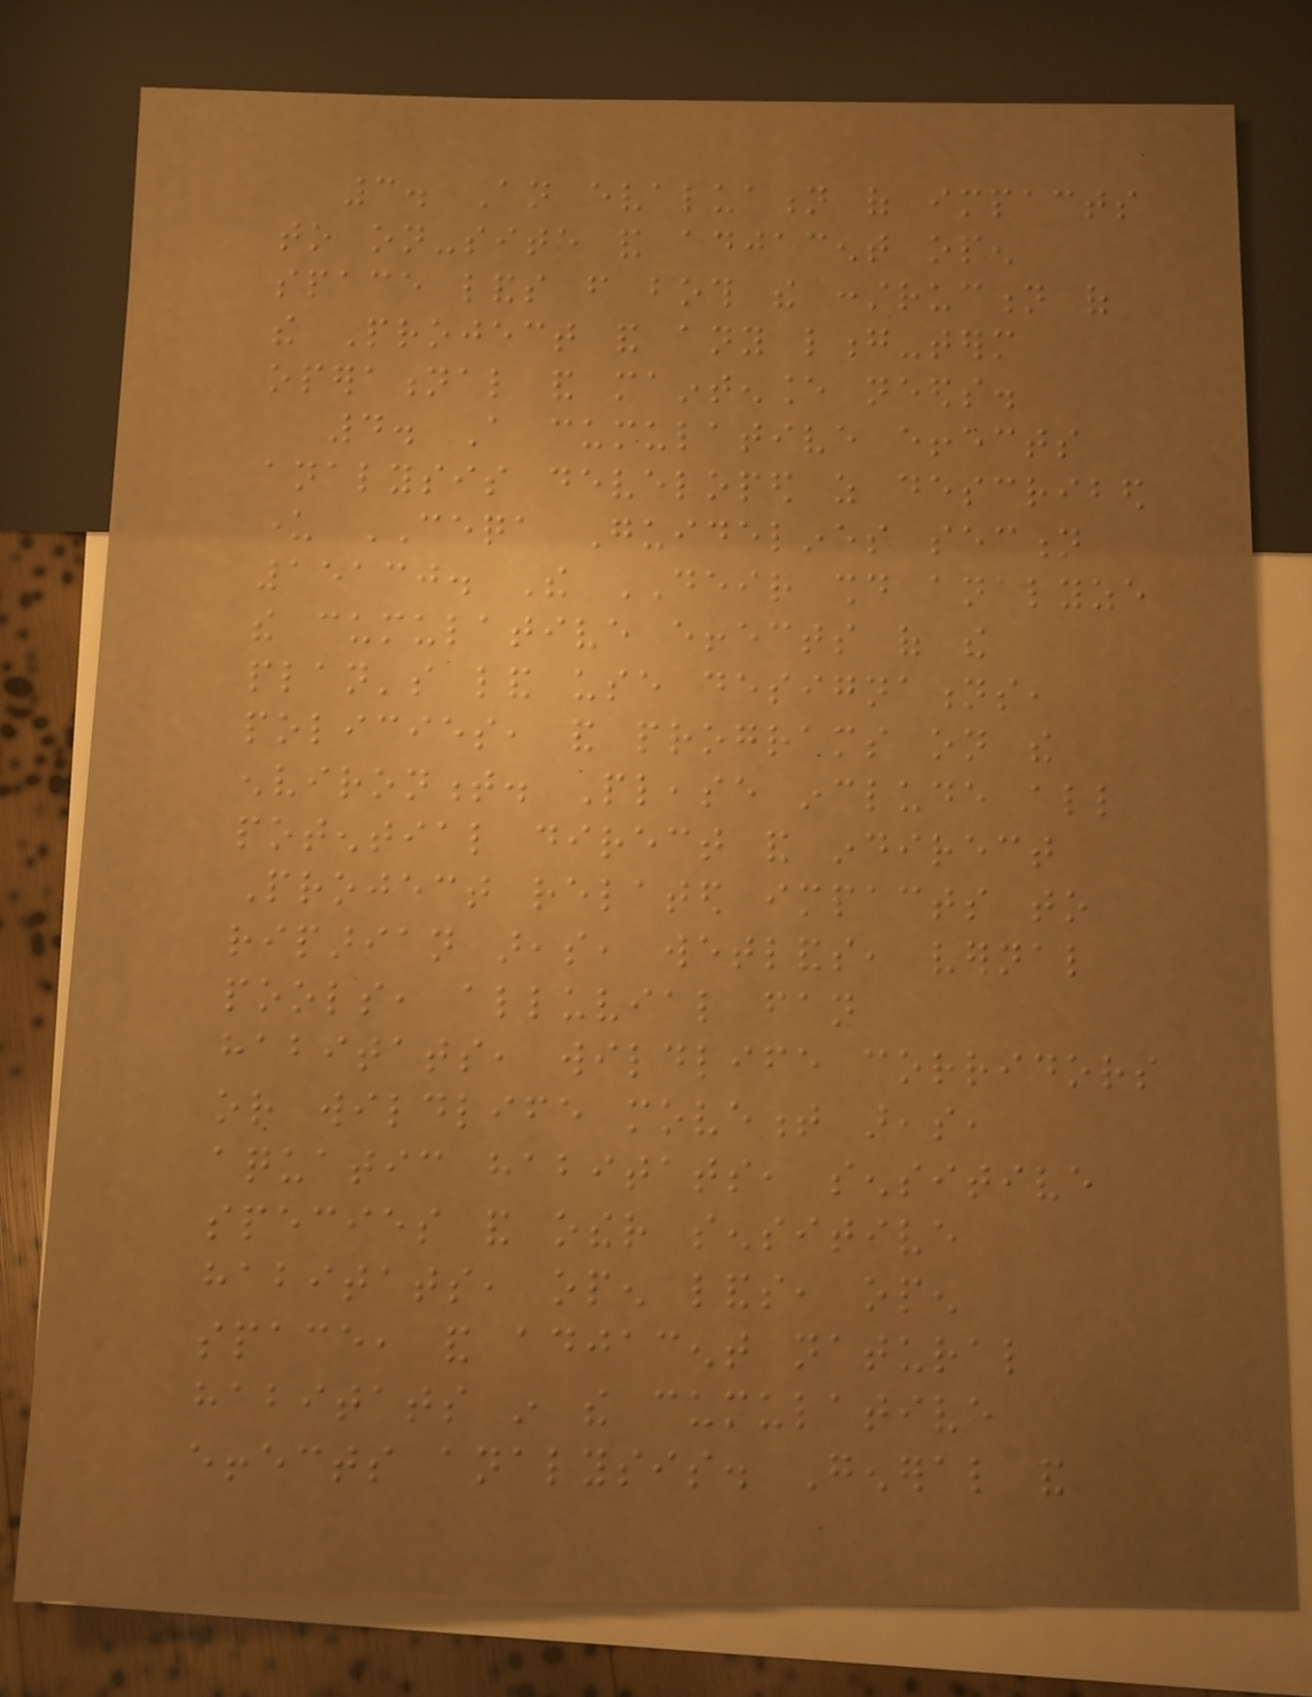3. An evaluation of impacts
to on-site and adjacent open
space lands from both the construction of
the Project and any long-term
operational and maintenance needs.
4. A cumulative effects
analysis developed as described
under CEQA Guidelines section
15130. The DEIR should analyze
the cumulative effects of the
plan's land use designations,
policies, and programs on the
environment. Please include all
potential direct and indirect
Project related impacts to
riparian areas, wetlands, vernal
pools, alluvial fan
habitats, wildlife corridors
or wildlife movement areas,
aquatic habitats, sensitive
species and other sensitive
habitats, open lands, open
space, and adjacent natural
habitats in the cumulative
effects analysis. General and
